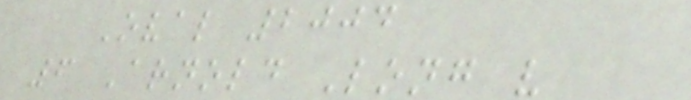Oval 2004
6 Arnold Long v
